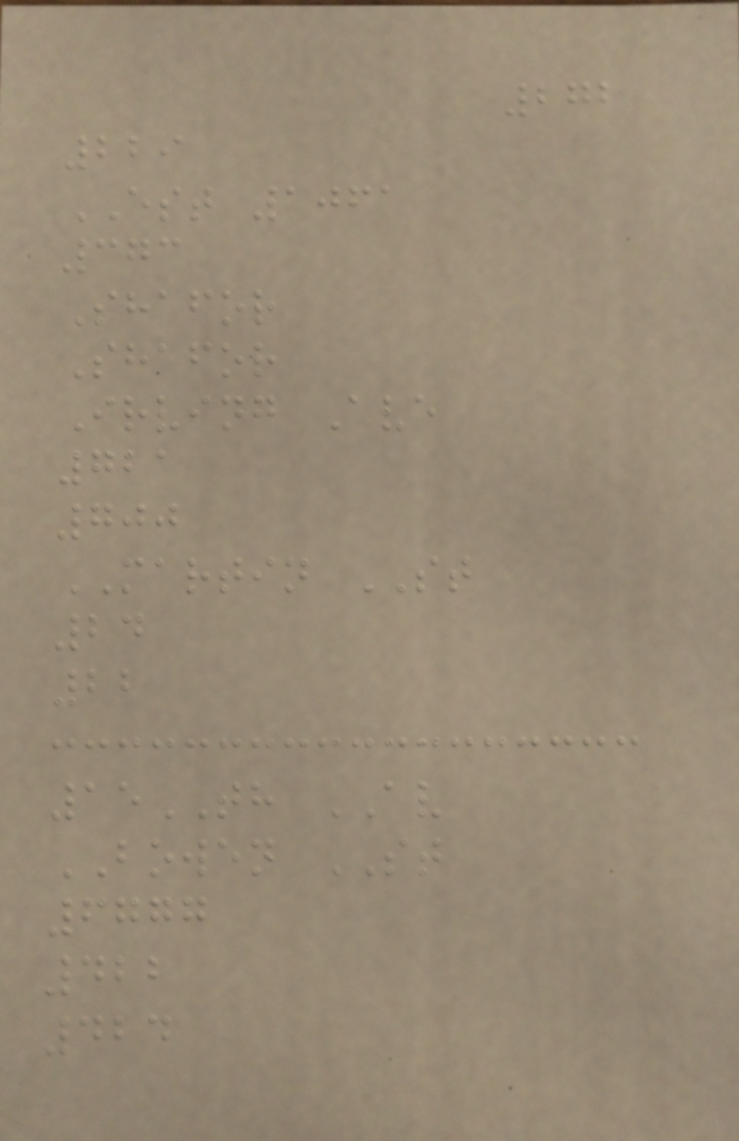272
229
EST 1061
373
Shafor
Shafor
Irving Ave
721
700
MARTIN ST
24
22
15TH AV
BOWEN ST
6777
422
424
